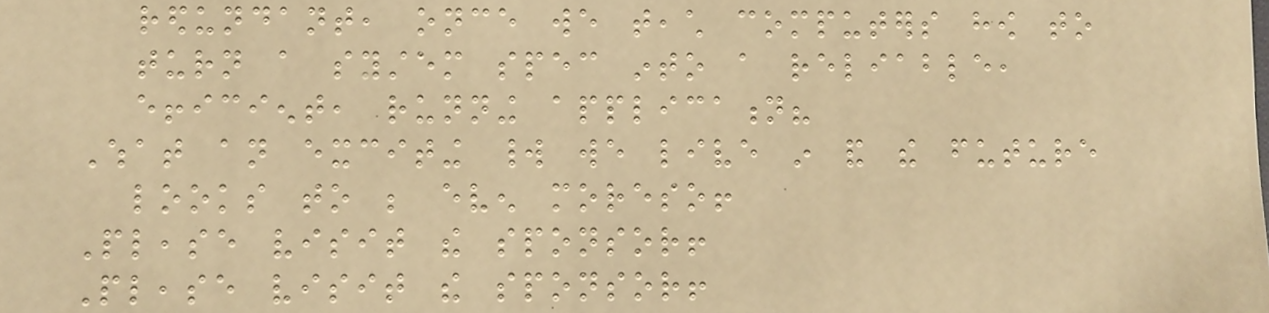redundant, once we teach computers how to
turn a system spec into a reliable,
efficient, running application?
What an exciting world we live in and the future
looks to be even moreso!
Please visit the sponsor!
Please visit the sponsor!
